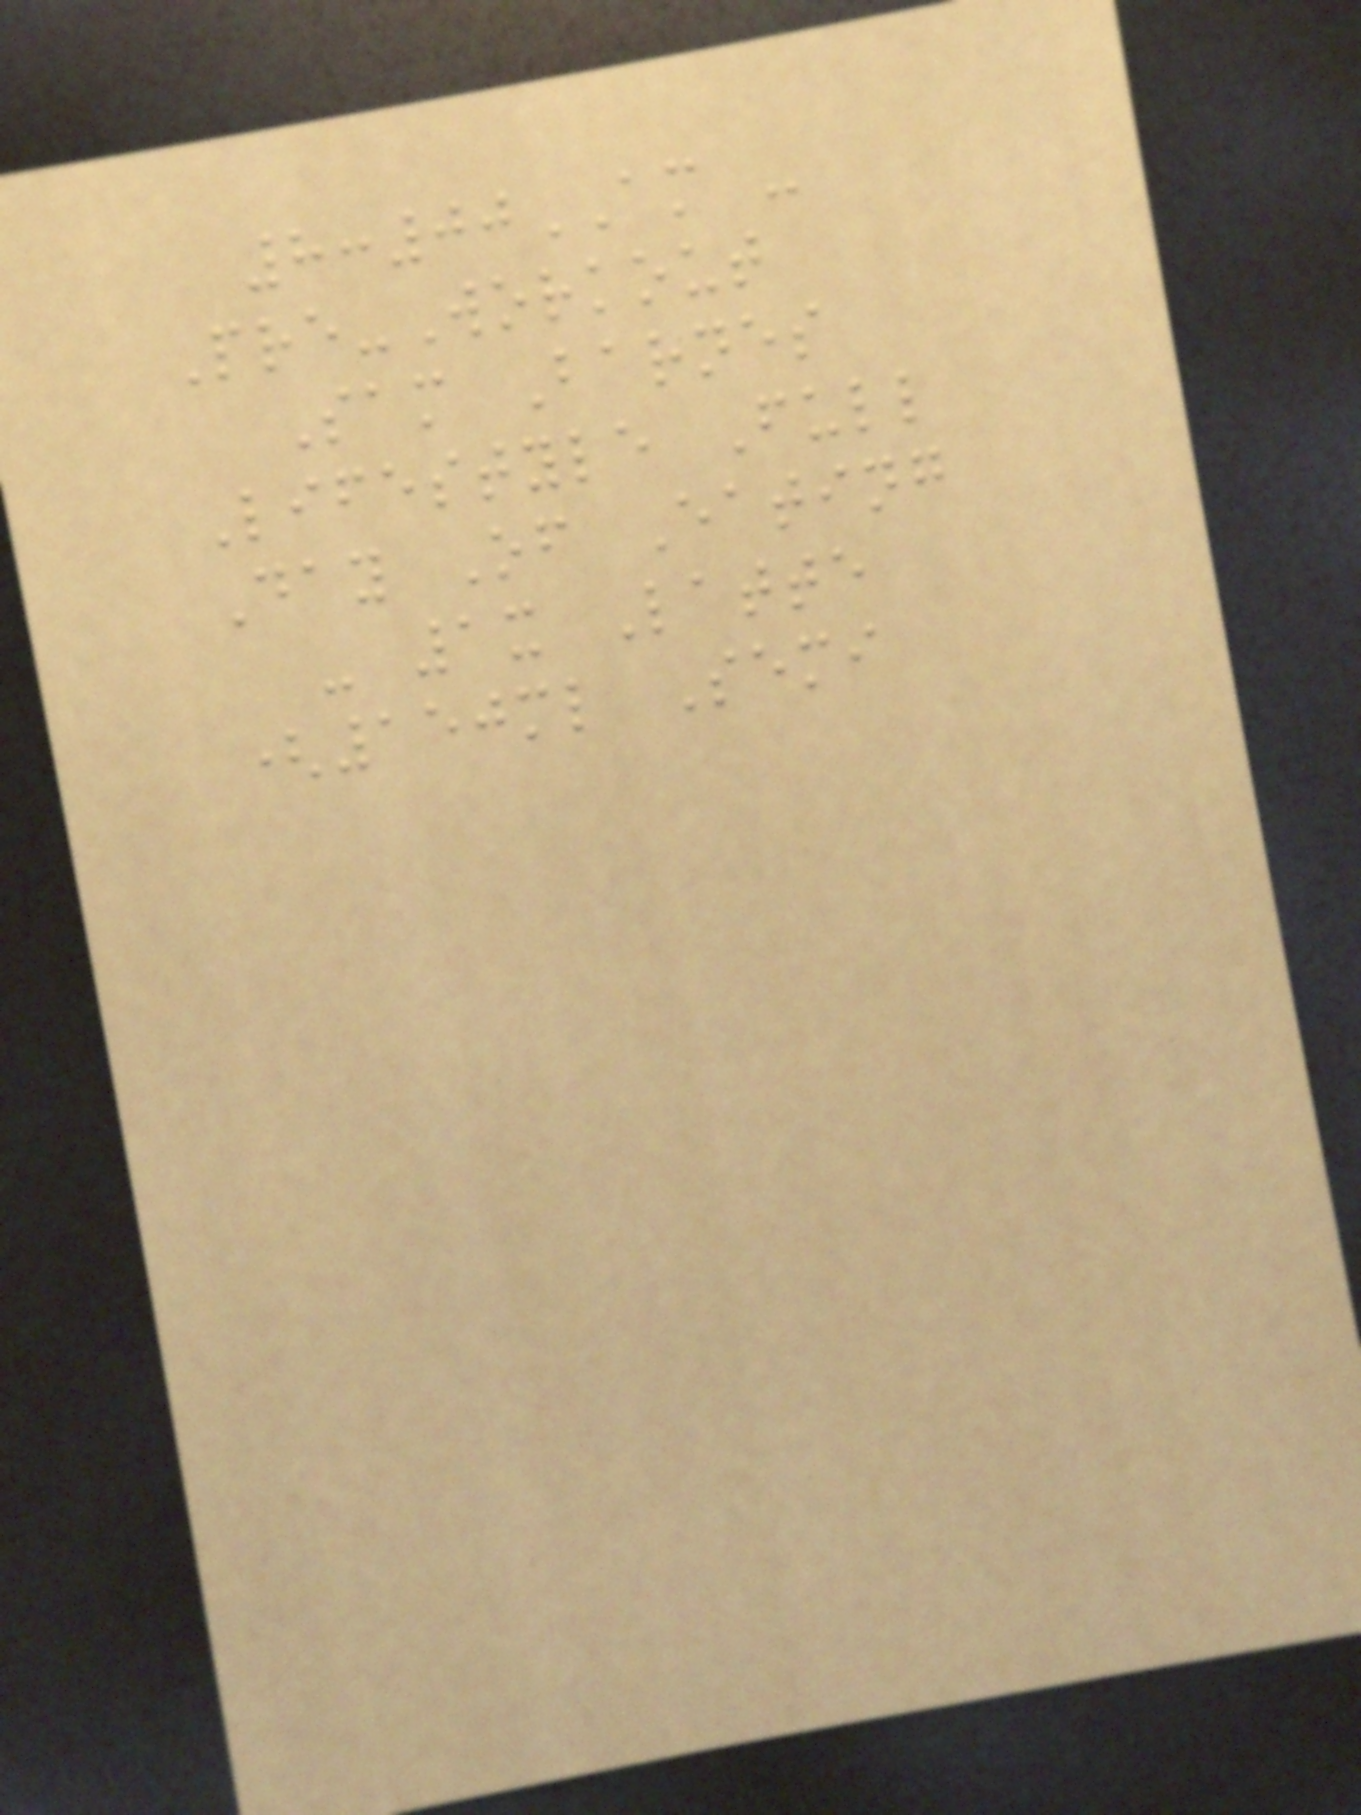8:00AM -
Pre-Workout
Sam Barnes
Lifestyle Full
Day Of Eating
- 1x Latte
(150ml Semi
